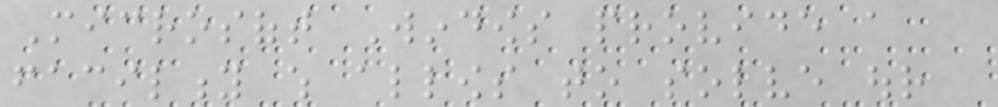Microsoft Windows provide a
facility which allows to solve our
